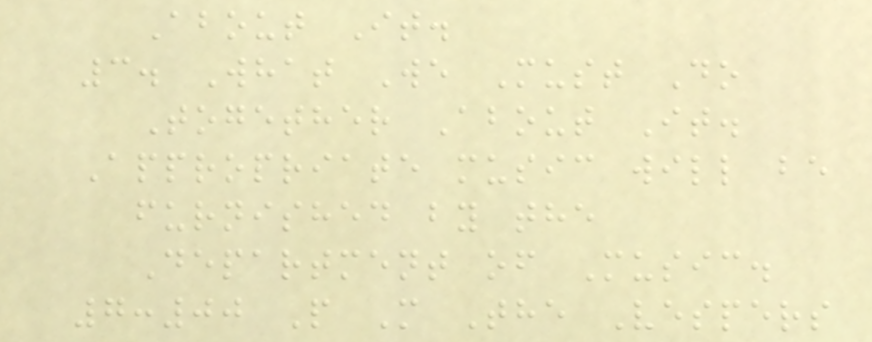About It.
3. What We Must Do
Together About It.
Appropriate music will be
furnished by the
Department of Music.
7:00 P M The Vespers
